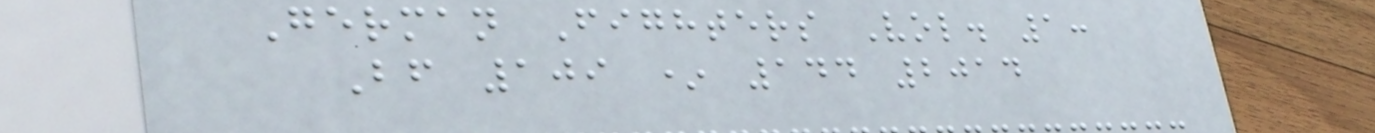German Fighters Vol. 1:
Bf 109 * 144 2014
